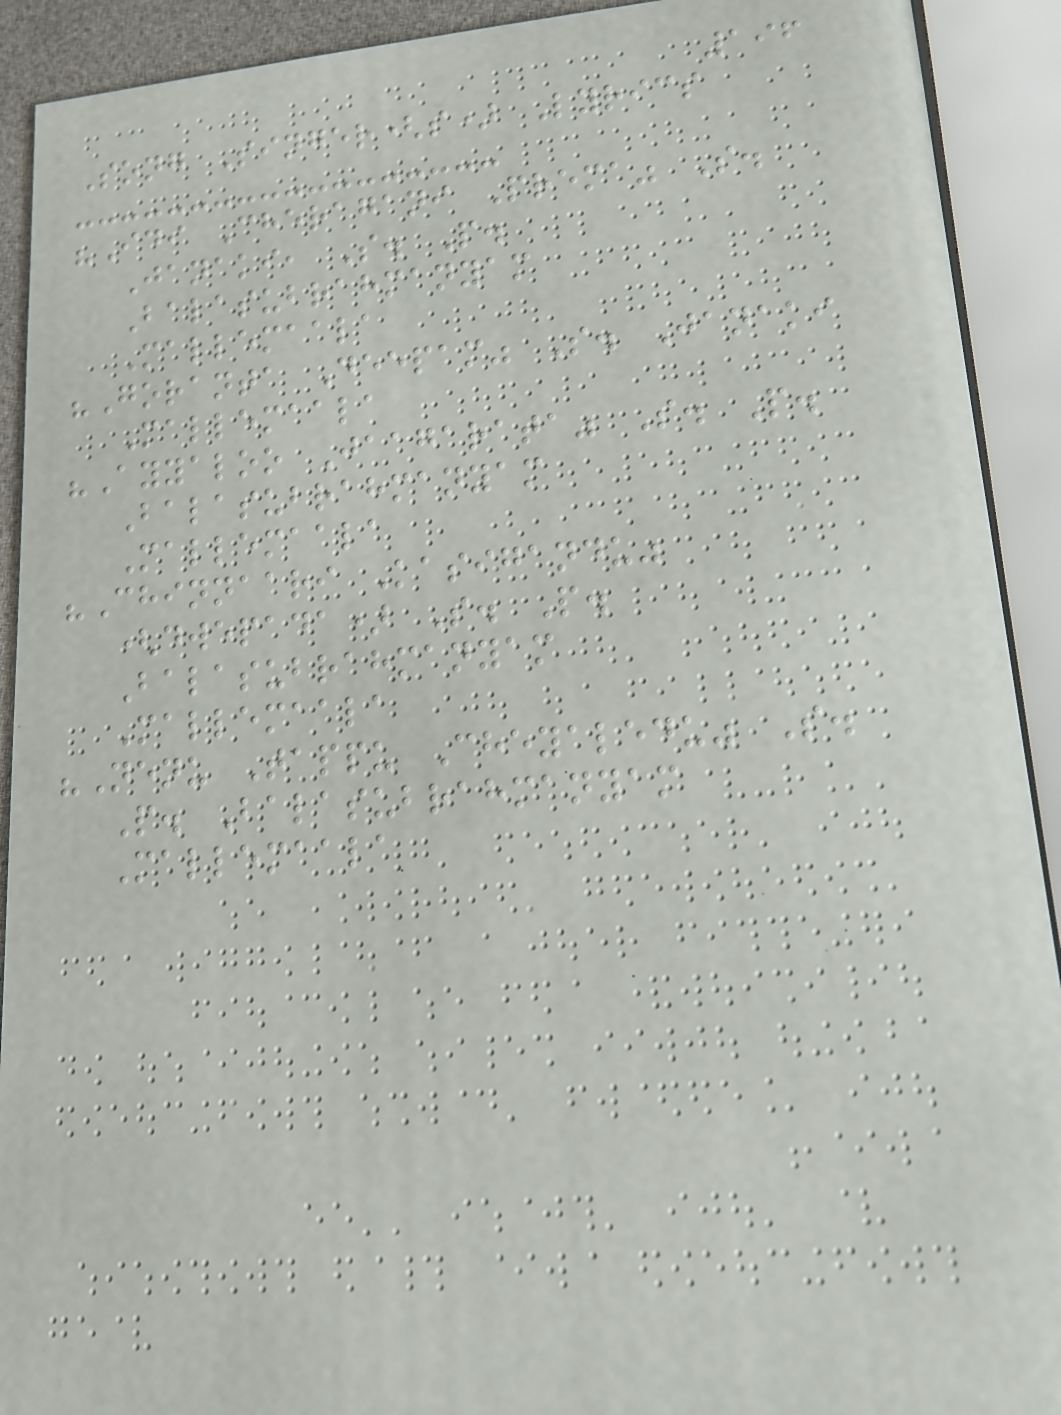196
Song Singer(s) Lyrics
"Idi Cheragani Prema" S.
Janaki, S. P.
Balasubrahmanyam
Mallemaala
"Goranta Deepam" S. Janaki
Mallemaala
"Ayyaloo Jaagarata" S. P.
Balasubrahmanyam
Mallemaala
"Chinnaari Kasigandu"
(dwepada) S. P.
Balasubrahmanyam
Mallemaala
"Nenu Tappu Cheyaledu" S.
P. Balasubrahmanyam
Mallemaala
